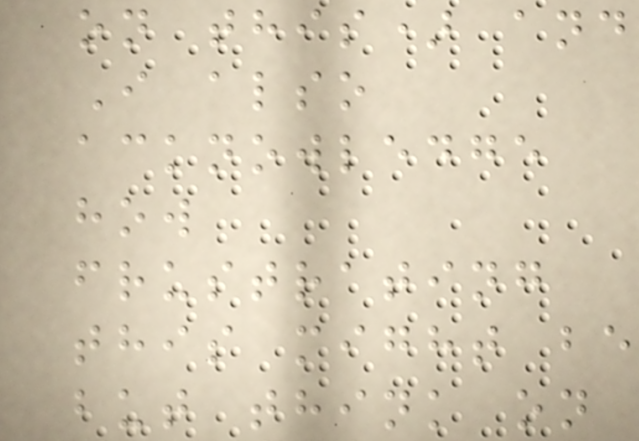on this) and
I also
acknowledge
how
frustrating
this might be
but think on
